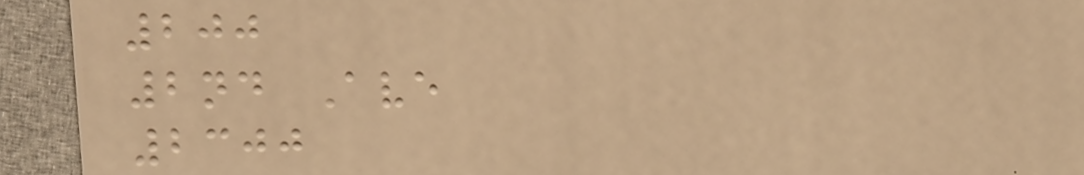200
2nd Ave
2300
